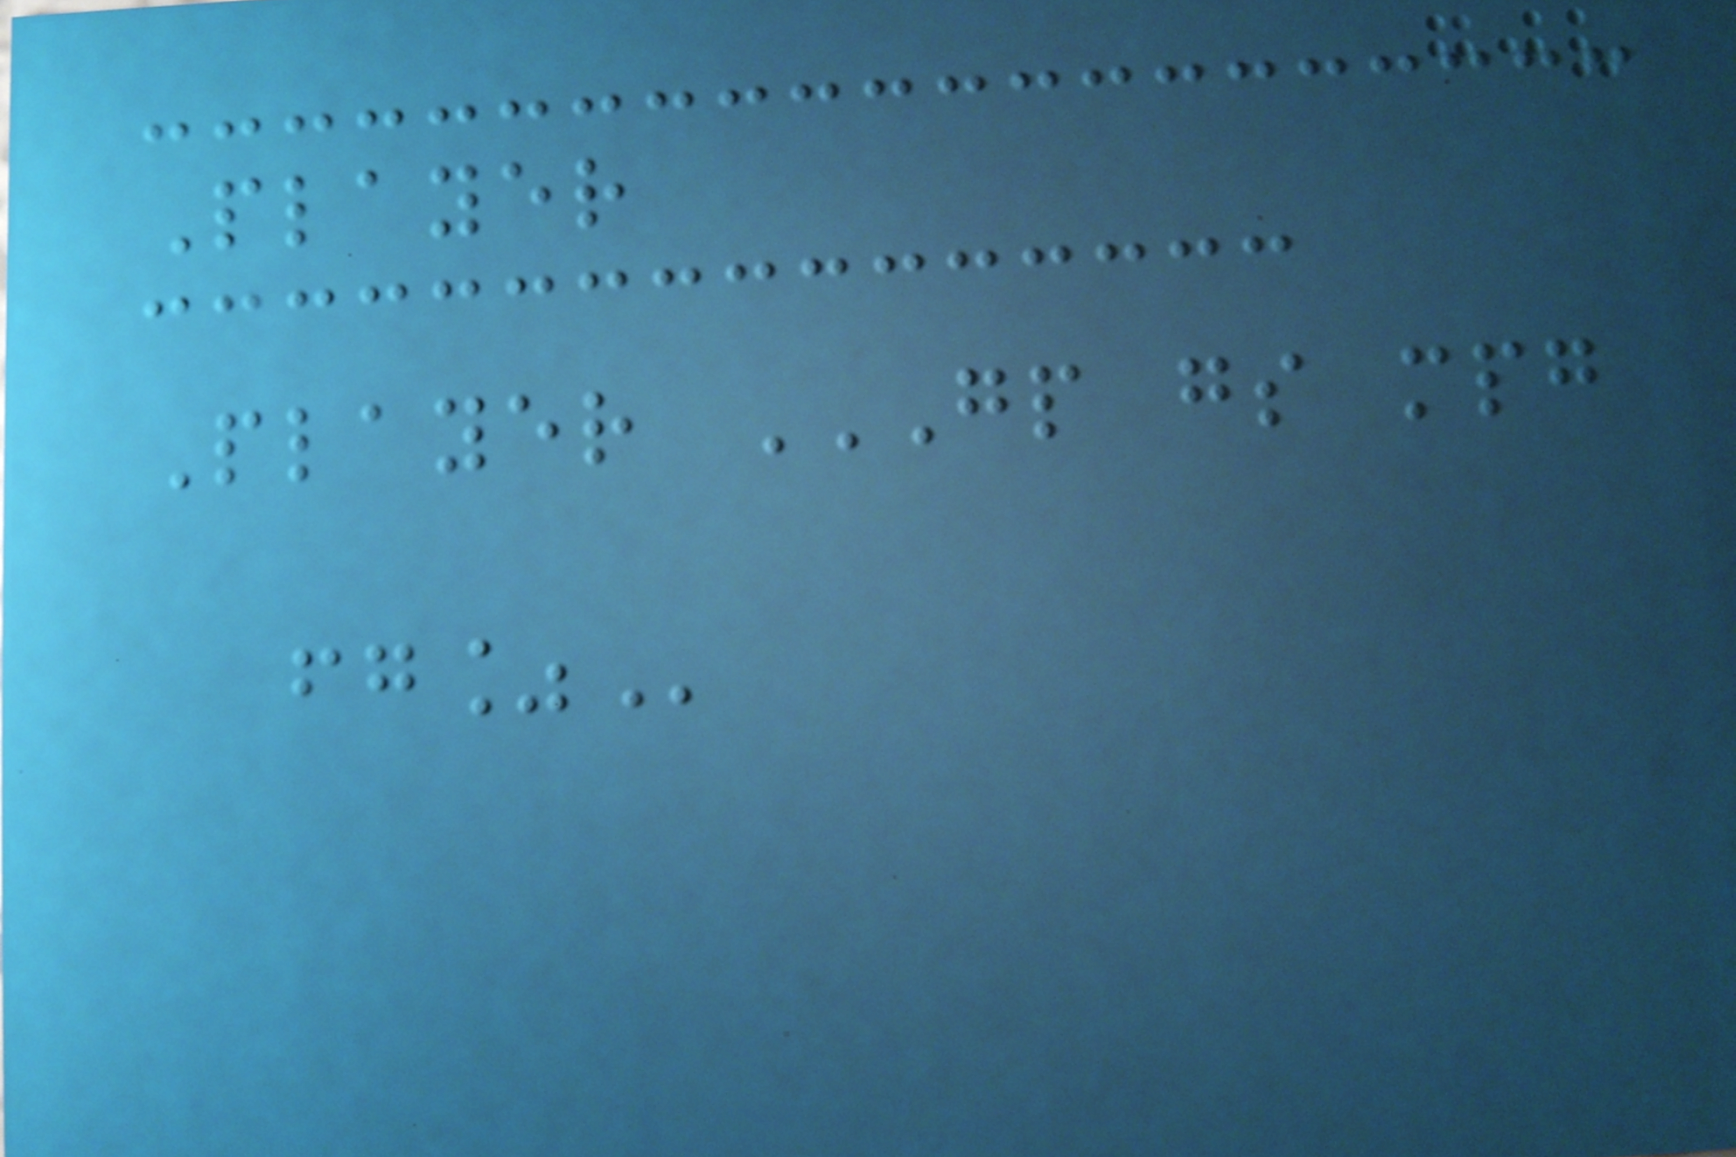Player
Player GP GS MPG
FG%
